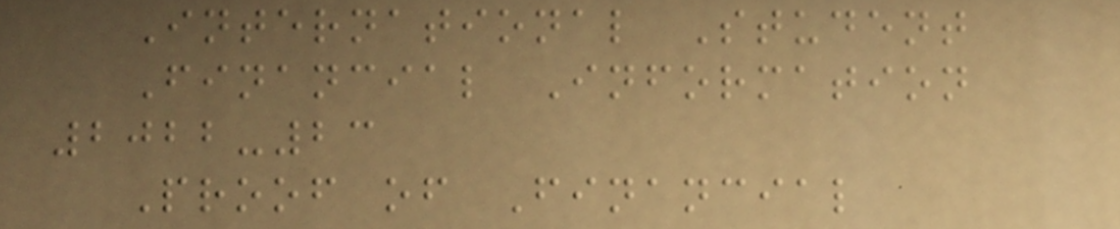International Student
Financial Information
2022-23
Proof of Financial
